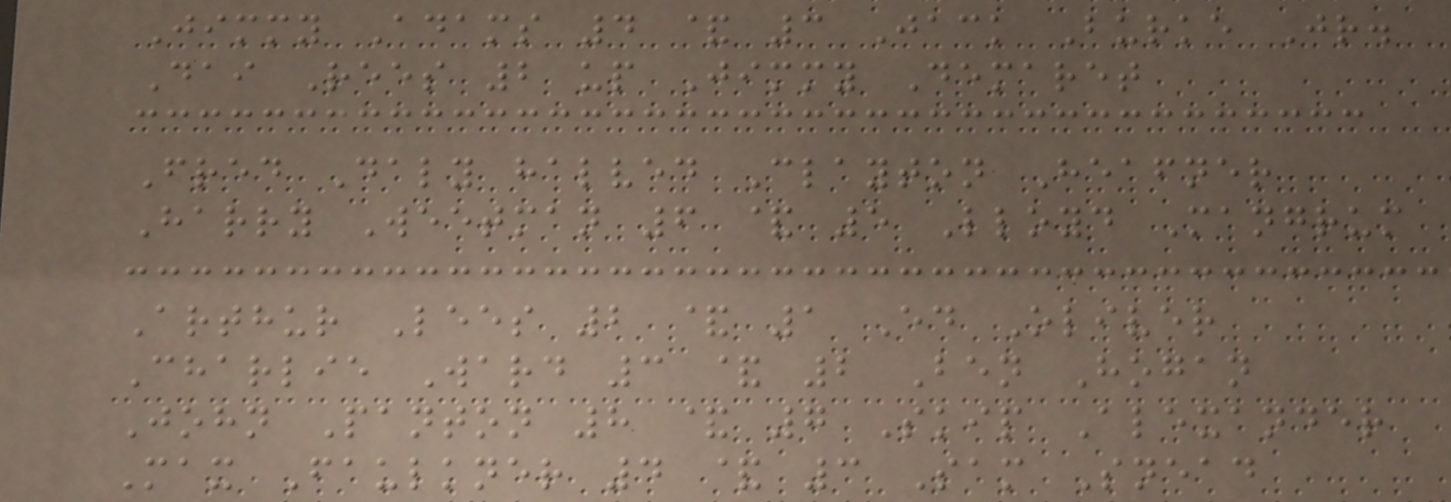Jimmy Adams 4 & 3 Jack Burke Jr.
Dai Rees 2 up Jimmy Demaret
Fred Daly halved Clayton Heafner
Harry Weetman 6 & 5 Lloyd Mangrum
Arthur Lees 2 & 1 Ed Oliver
Charlie Ward 3 & 2 Ben Hogan
John Panton 8 & 7 Skip Alexander
Max Faulkner 4 & 3 Sam Snead
